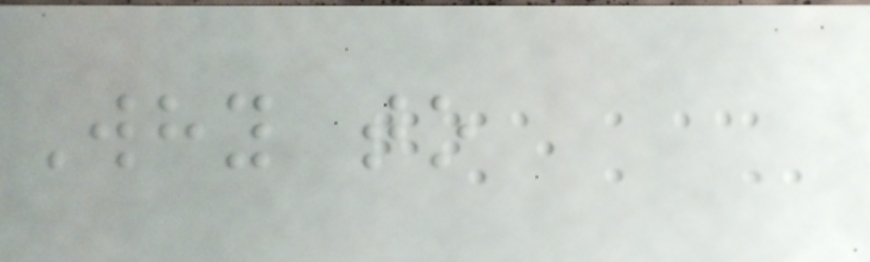Why to
